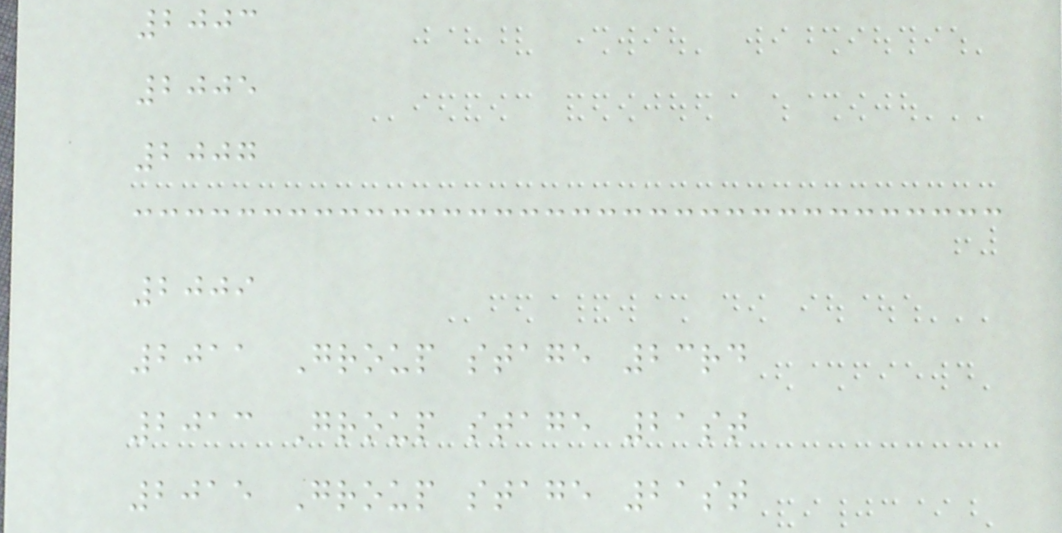2003
2005
2007
2009
2011 Group stage 23rd
2013 Group stage 21st
2015 Group stage 21st
